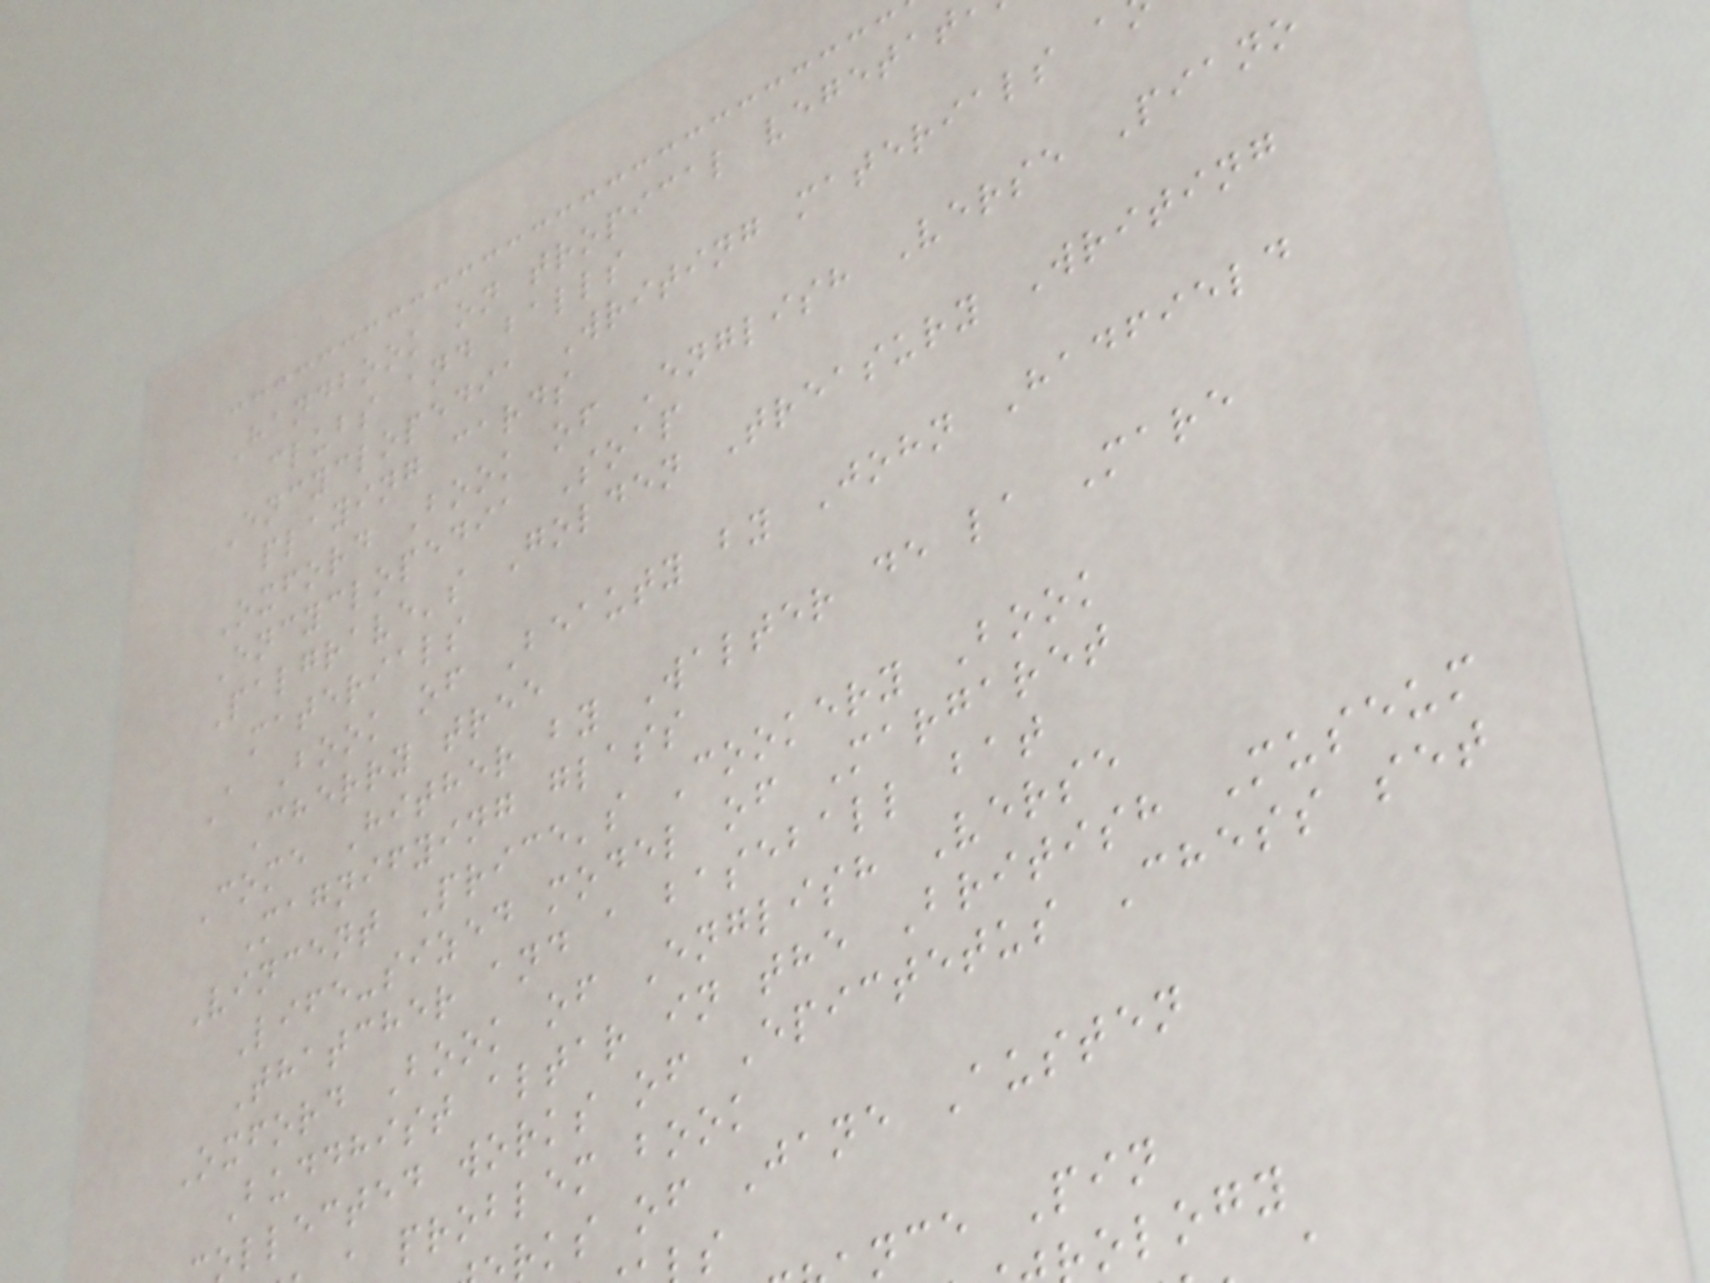Handbook on tropical vegetat
clubs and balls
Encyclopedia Writing materials a
playing cards
Oxford Book of English Verse Piano
Encyclopedia Soap
Palgrave's Golden Treasury Writing
materials
A Book of Beauty by John Hadfield
Cherry tree
Come Hither by Walter de la Mare
Magnifying glass
Vincent Price's Cookery Book
Life-sized model of Margaret
Thatcher and a baseball bat
Oxford Book of English Verse
Buddhist altar in the British Museum
ollected works of Epictetus Chess set
problem book
rks of Jane Austen
nce Pin
